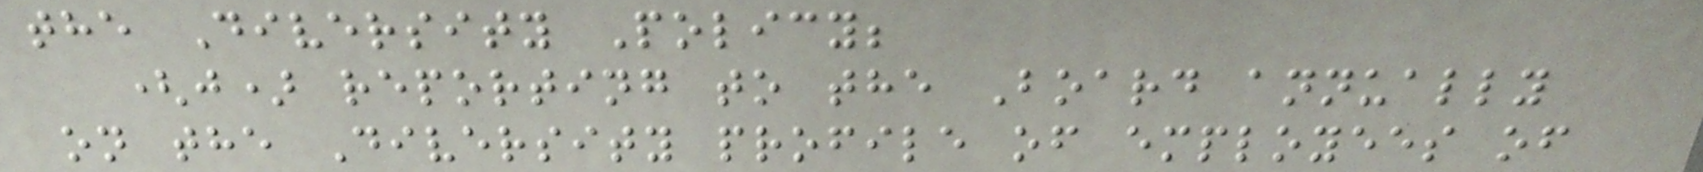the Diversity Policy;
(j) reporting to the Board annually
on the Diversity profile of employees of
